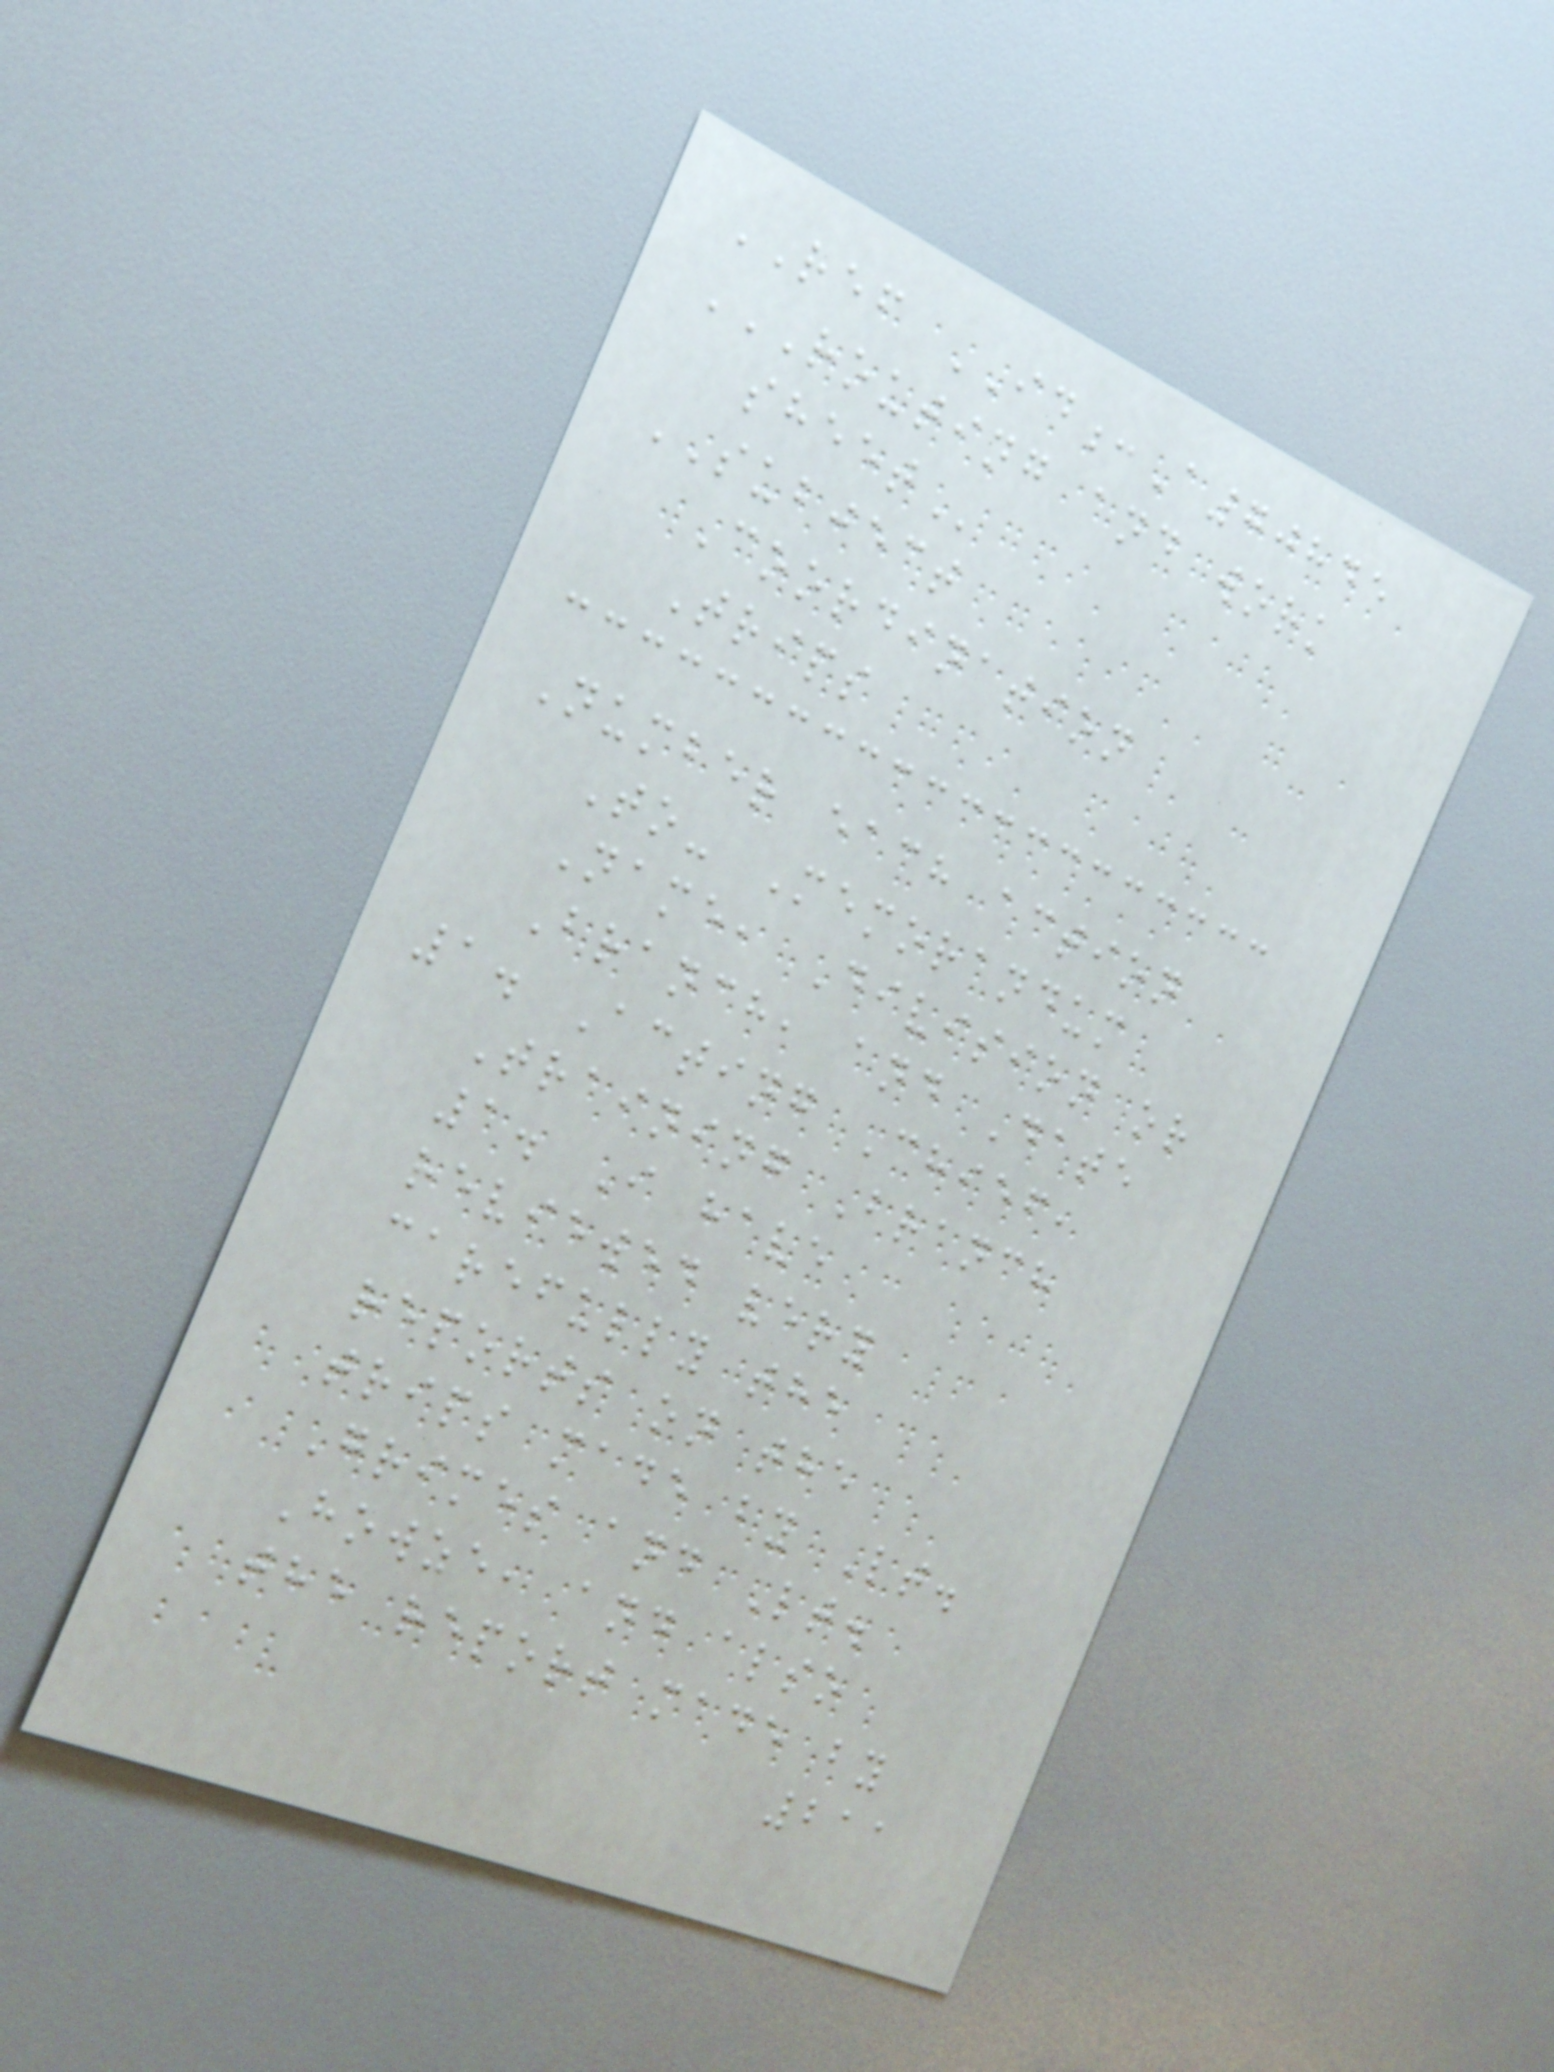REF ID:A70845
ROUTING AND WORK
SHEET
SUBJECT
Coordination
Trips
Number each action
To- Memorandum
Name, Division or
Branch, and Date
1. Acting Chief,
Training Branch
1. I have
reviewed very
carefully the
reports on the
trips made by Lt.
Grimes and Lt.
Howze, and also
the report made by
211
